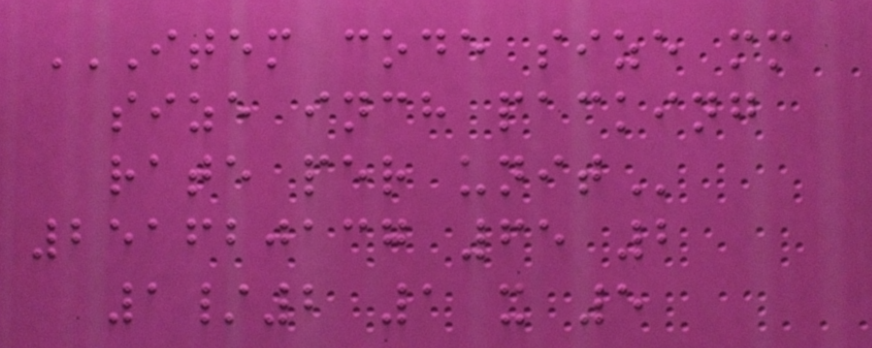ITEM CODE SIZE MM
SIZE INCH PACKING
RATE PER UNIT
251620137 65 2
1/2 1 x 5
